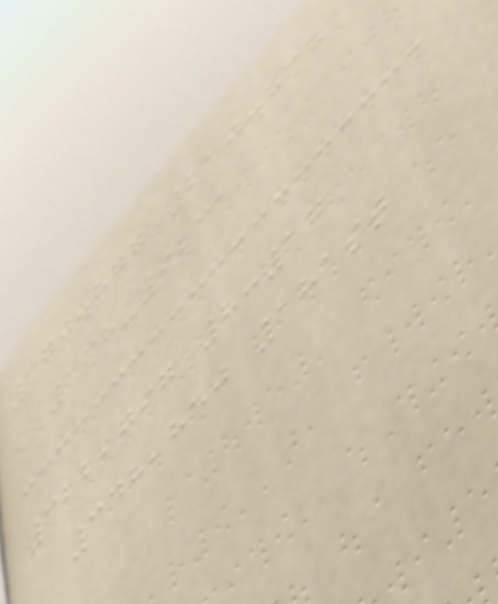370.877 210.837
138-9231
322,797 8:17
348,850 181st
